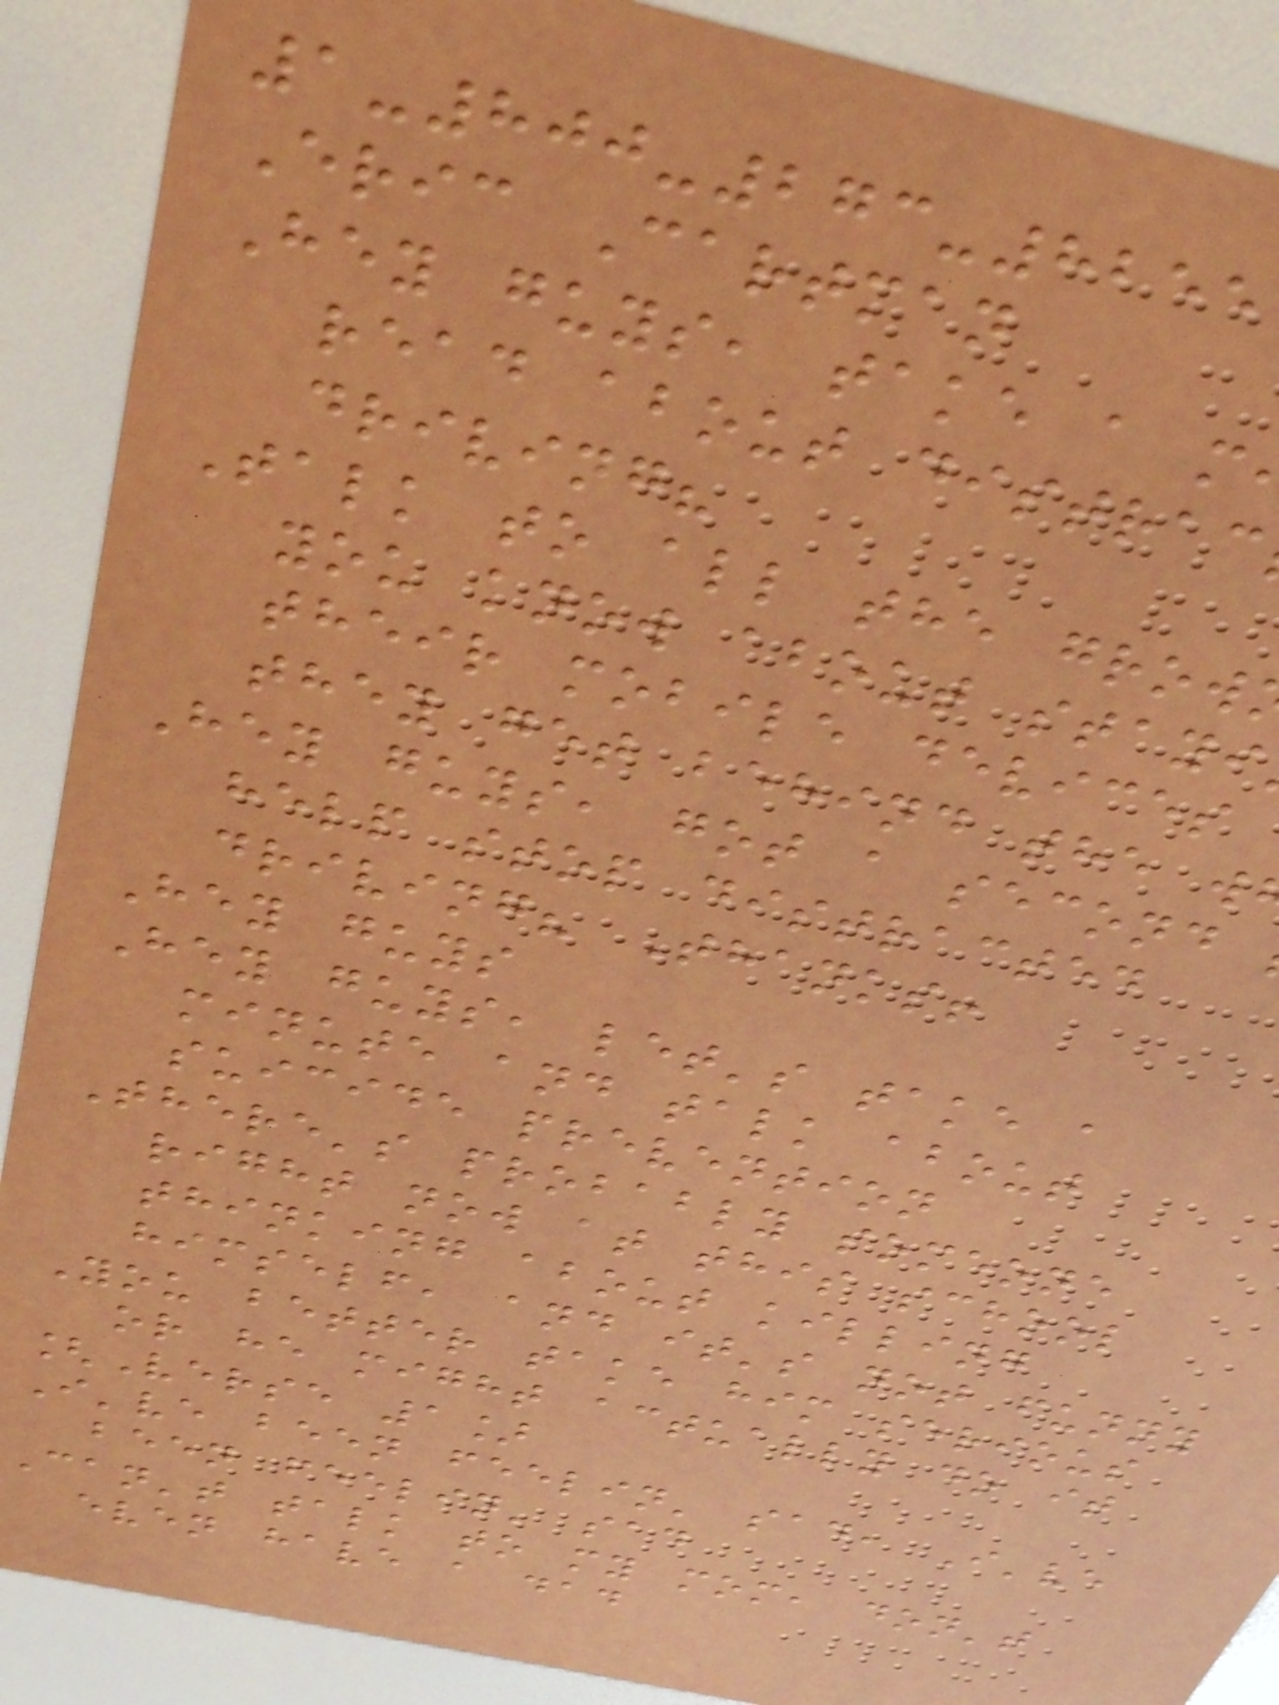1-800-273-8255
Eric Cartman
Hey guys, take a m
read about distrac
driving?
Talk to all the grow
you know about stayi
their mobile devices
they get behind the w
Hey guys, got a second
help stop distracted
driving? Thanks!
Hey guys
Hey guys, let's take a
minute and talk about
suicide prevention
There's probably someone
right now at this school
thinking about killing
himself, and it's not funny
You better take him serious
or he might actually do it
[Verse 1]
I've been feelin' sad, I've
been feelin' sad
Can't talk to my mom, don't
even have a dad
